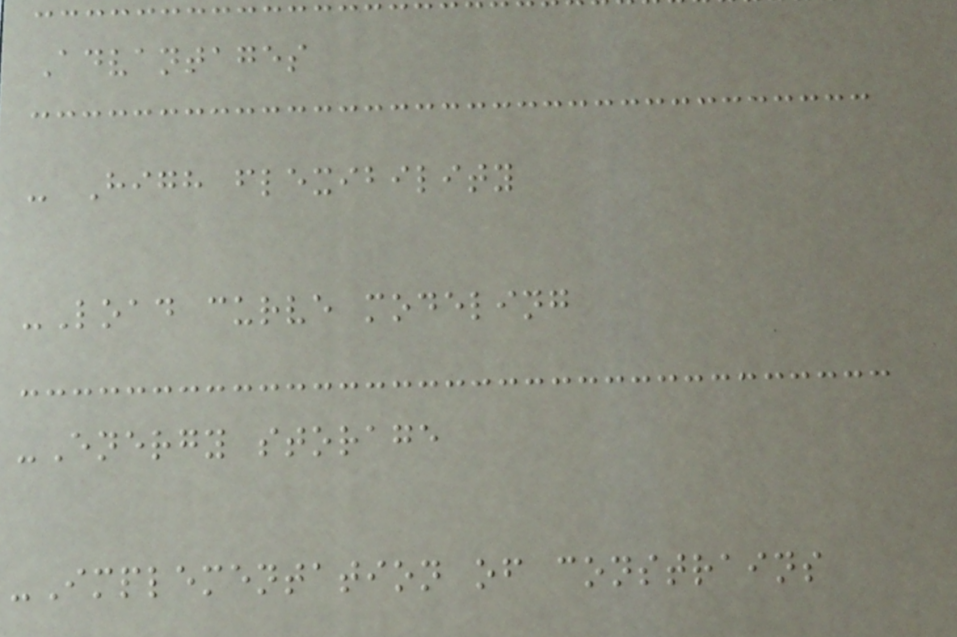Advantages
- High flexibility
-Load curve modeling
-Energy storage
-Implementation of constrains
